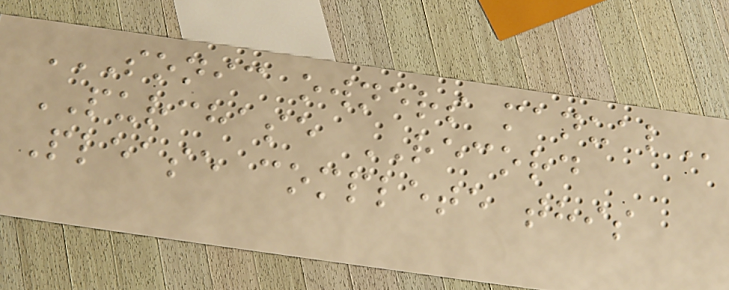SONIC OWNERS MANUAL
PURCHASE RECORD
Please complete this
